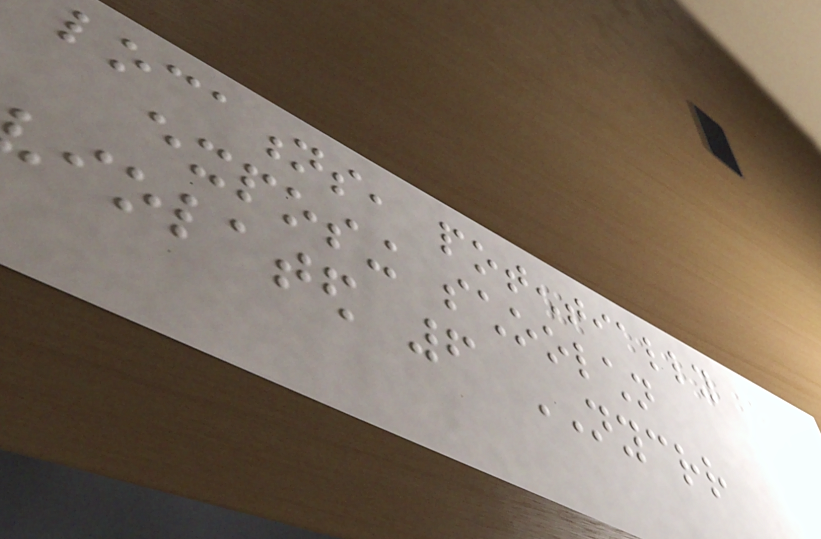locations, potentially
exposing schoolchildren
violated 6 NYCRR
